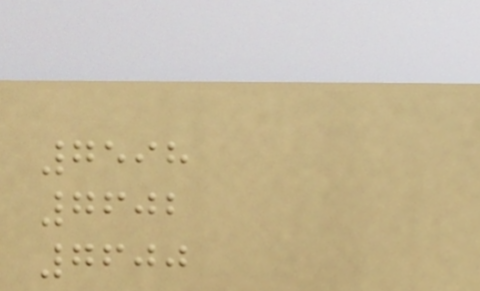7598
7602
7600
